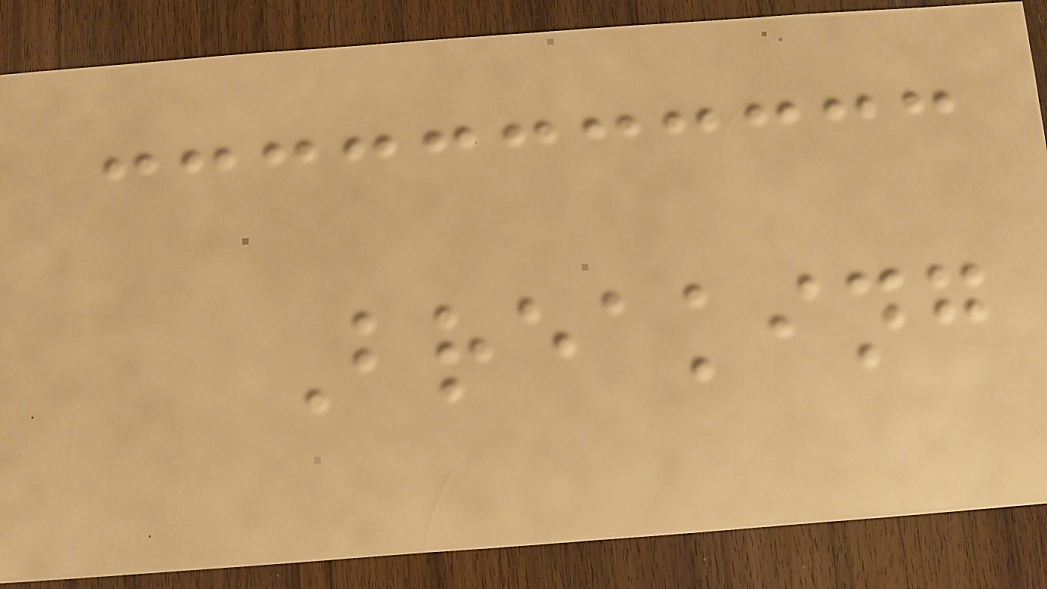Breaking
